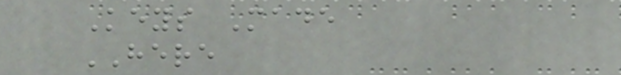Keys Made
HERE
